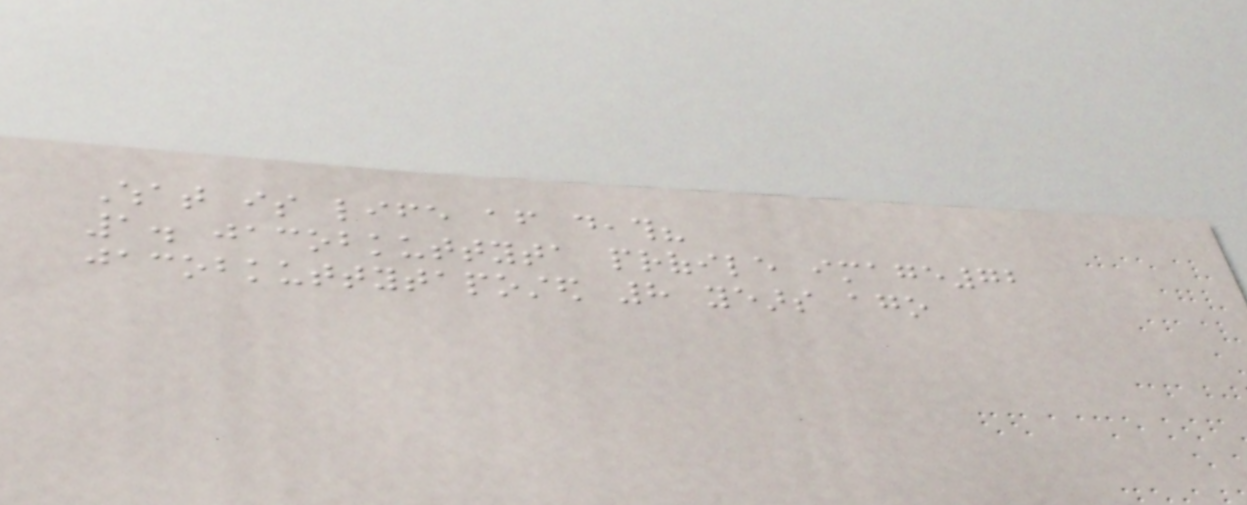What is life after death?
1. jacobkuttyta profile image72
jacobkuttytaposted 8 years ago
